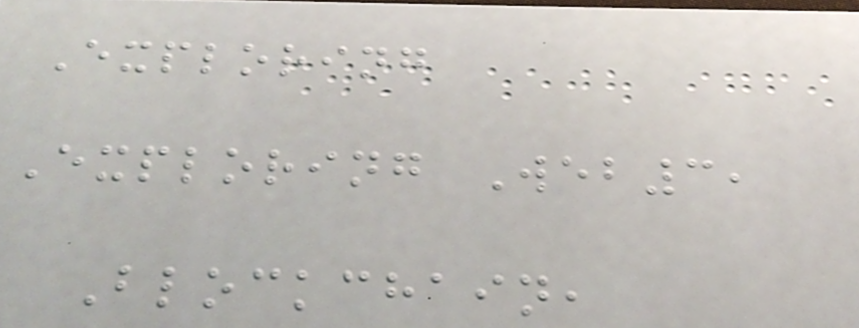Exploring
Exploring Web3,
Blockchain,
